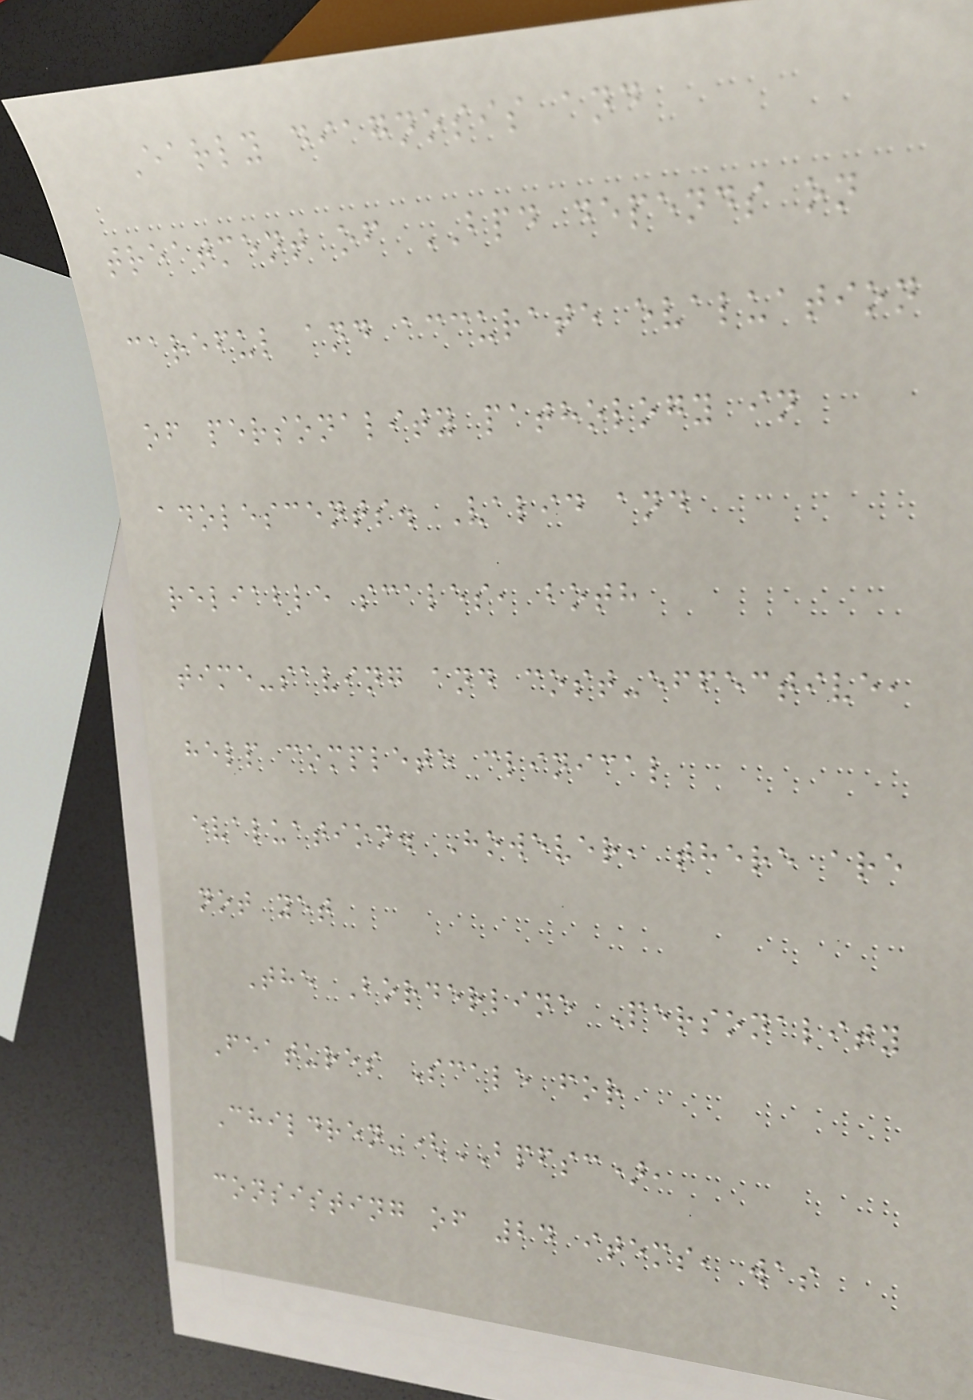Early diagnosis and
treatment of BPD depends on
careful and accurate evaluation
of personality pathology in
adolescents. Valid and
reliable scales, both
time-saving and cost-effective,
help complete clinical
evaluation. However, there are
not yet
The Borderline Personality
Features Scale for
Children-(BPFSC),
consisting of 24 items, was
